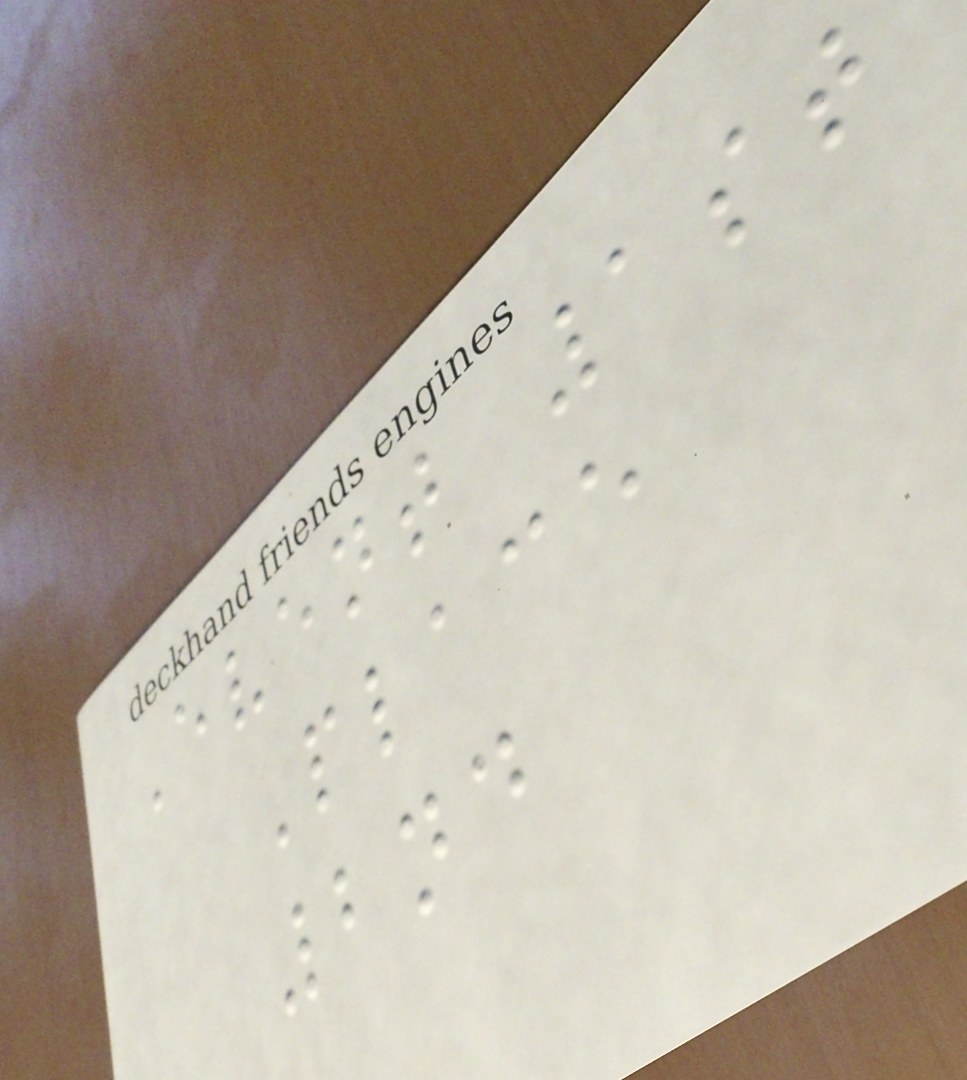Event 1st
Place
2nd
